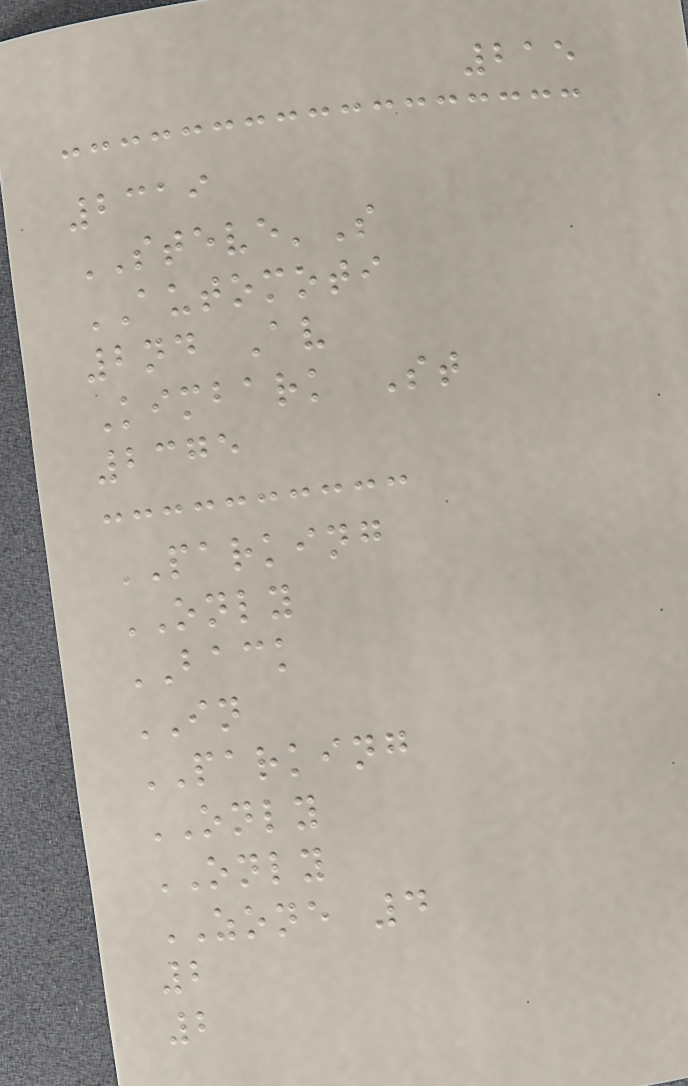215
2319
STEVE'S
AUTOMOTI
2nd Av
Kimbark St
2375
PARKING
ONLY
BACK
IN
PARKING
ONLY
ONLY
ZONE 4
2
2
